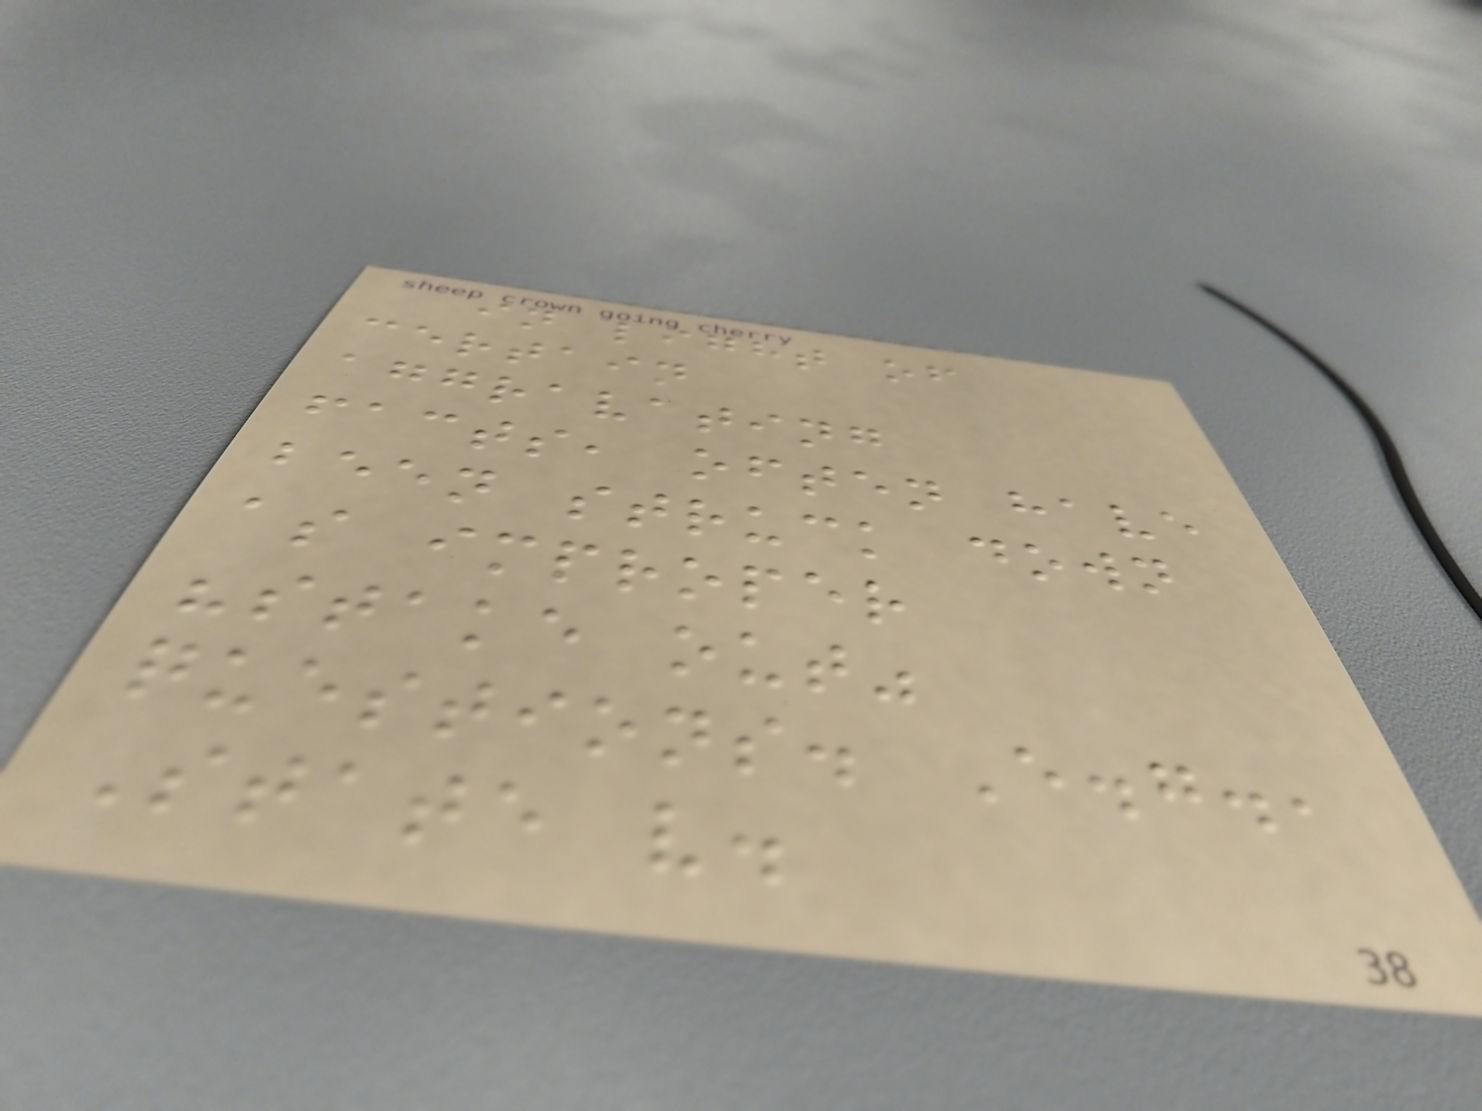in light of
certain
aggravating
facts, often have
been struck down
as improper
"stake out"
questions. E.g.,
State v.
